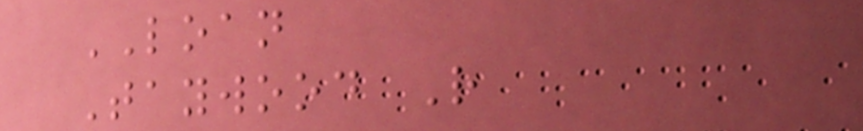LOAN
Taywood R
